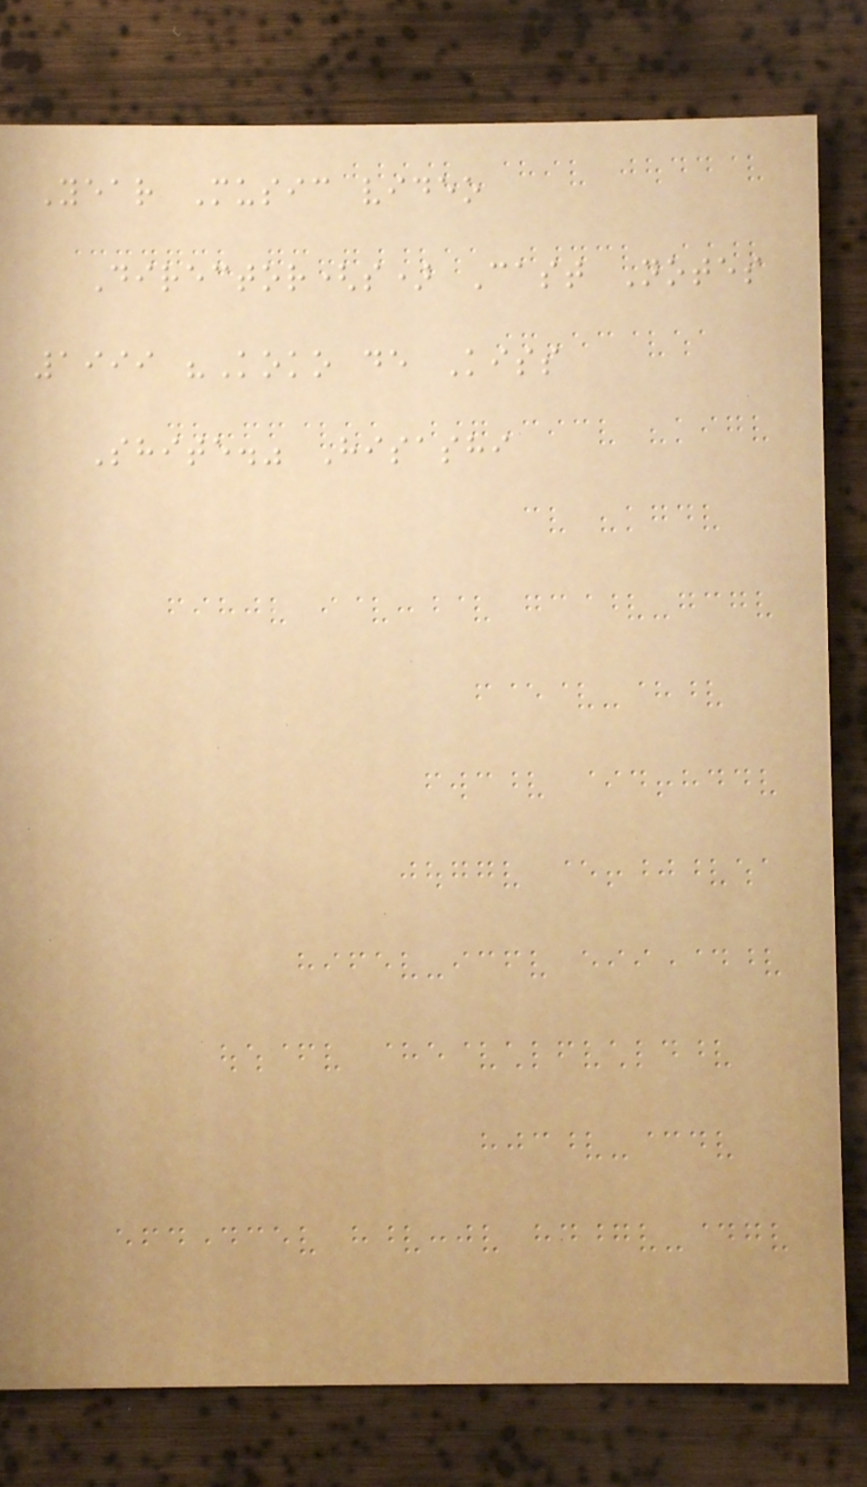Year Music video
Director(s) Cast Notes
1999 "Koko de Kiss
Shite." Hisashi
